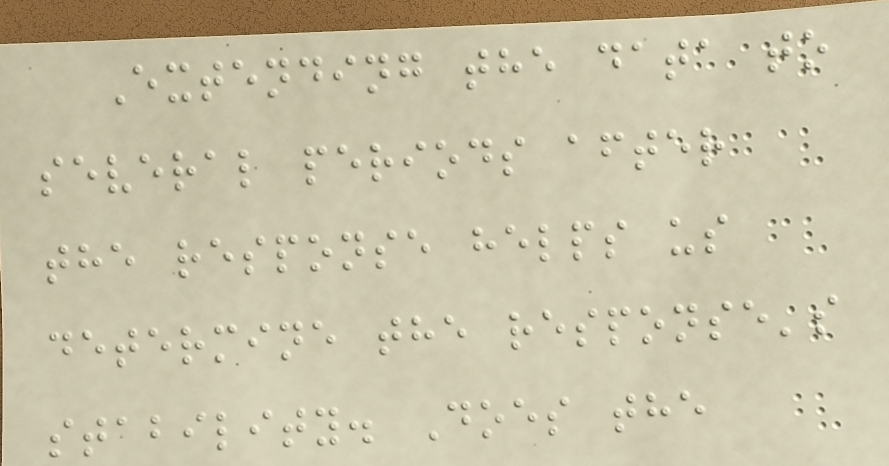Extending the data to
several periods after
the response helps us
determine the response's
stability. Does the
